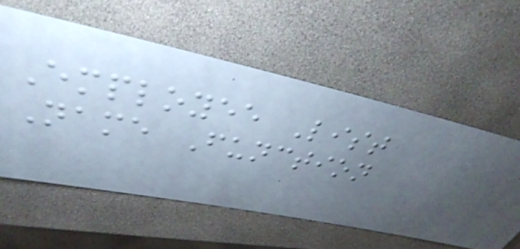Employee List
Name Function
